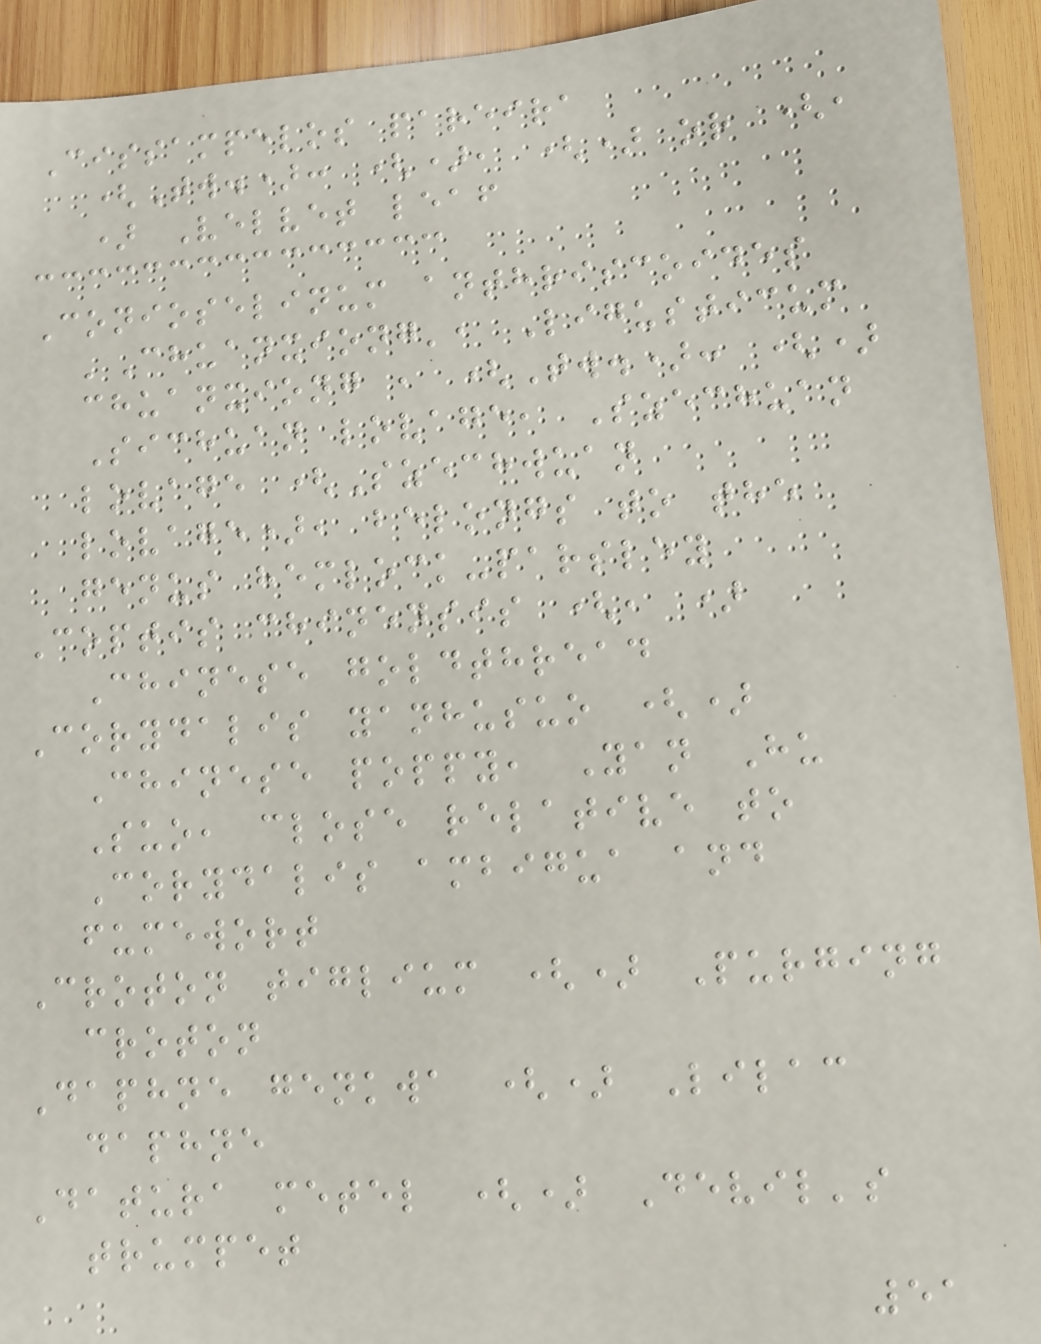Cissampelos pareira
(Tw.): (), () or (,
) Velvet leaf
Conioselinum anthriscoides
'Chuanxiong', Ligusticum
chuanxiong , (Tw.): ()
Sichuan lovage, Szechuan
lovage (Szechwuan
lovage), belongs to the
genus hemlock-parsley
Coptis chinensis (, )
Chinese goldthread
Corydalis yanhusuo ()
Chinese poppy, Yan Hu
Suo, close relative to
Corydalis ambigua and
fumewort
Croton tiglium () Purging
croton
Daphne genkwa () Lilac
daphne
Datura metel () Devil's
trumpet
51
